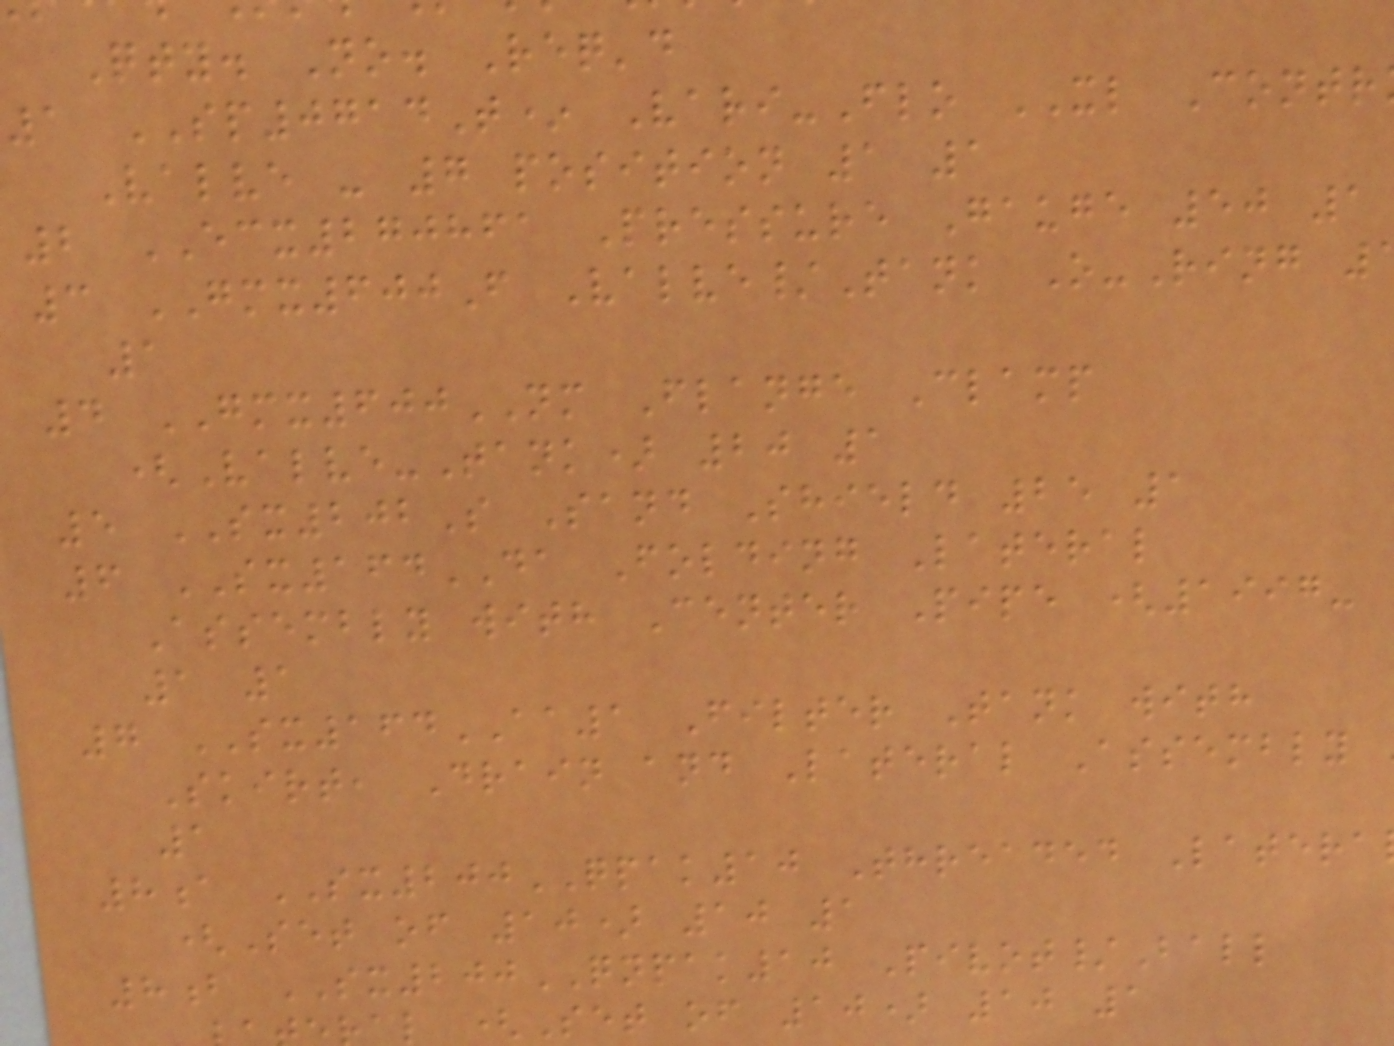Qty. No. Req'd
1 SP0714T* Vari-Flo XL Contr
Valve - 7 position 1 1
2 ECX270861 Pressure Gauge 50 1
3 GMX600F Valve/Tank O-Ring
1
4 GMX600NM Flange Clamp
(Valve-Tank) 20 1
5 SX202S Sand Shield 25 1
6 SX164DA Folding Lateral
Assembly with Center Pipe (1997-
1 1
7 SX164AA1 Filter Tank with
Skirt, Drain and Lateral Assembly
1
8a SX200QPAK10 Threaded Latera
(Set of 10) 10 1
8b SX200QNPAK10 Pivot/Ball
l (Set of 10) 10 1
